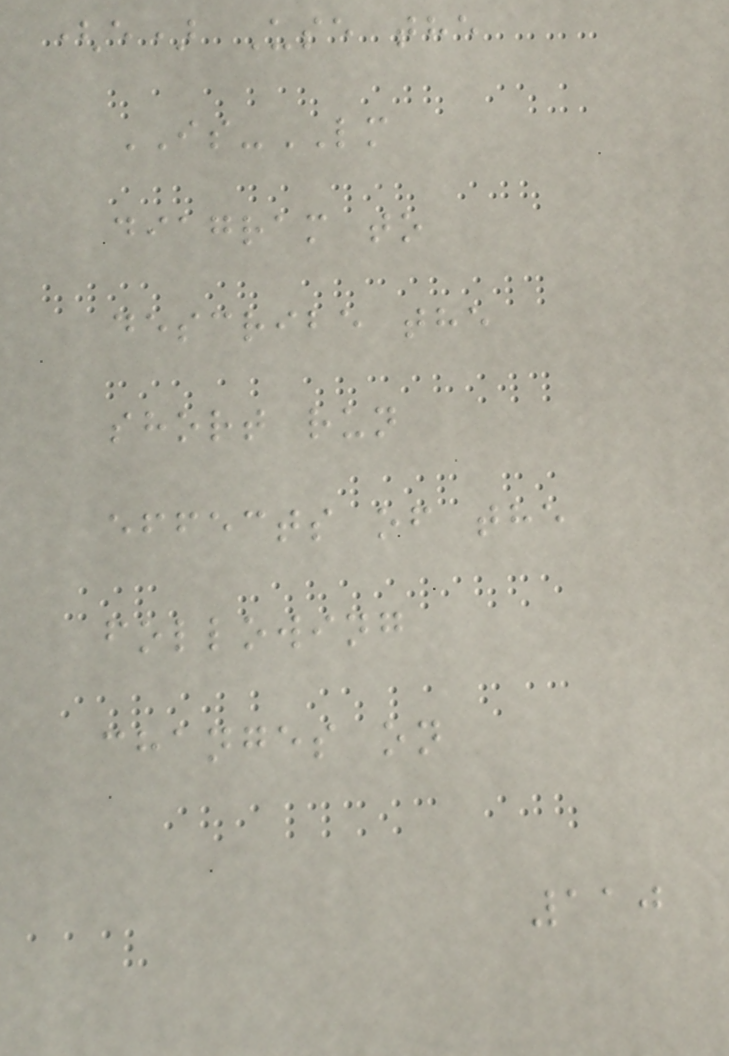(e) Use the
IS-LM
diagram to
describe the
short run
effects of the
following
changes on
110
